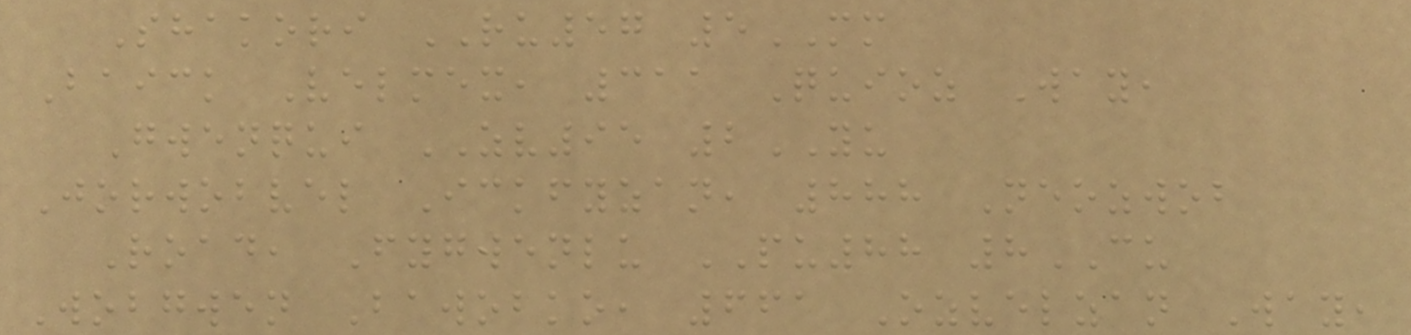Shakori RU57 5MM
Baick Velmex, 311 Quioz Way,
Gwenqui ZV95 2YU
Jorwobvel Ickfyzan, 888 Neozwob
Road, Fygwenlu PU88 8CU
Wobgwen Bawobko, 661 Ozvelzan Way,
